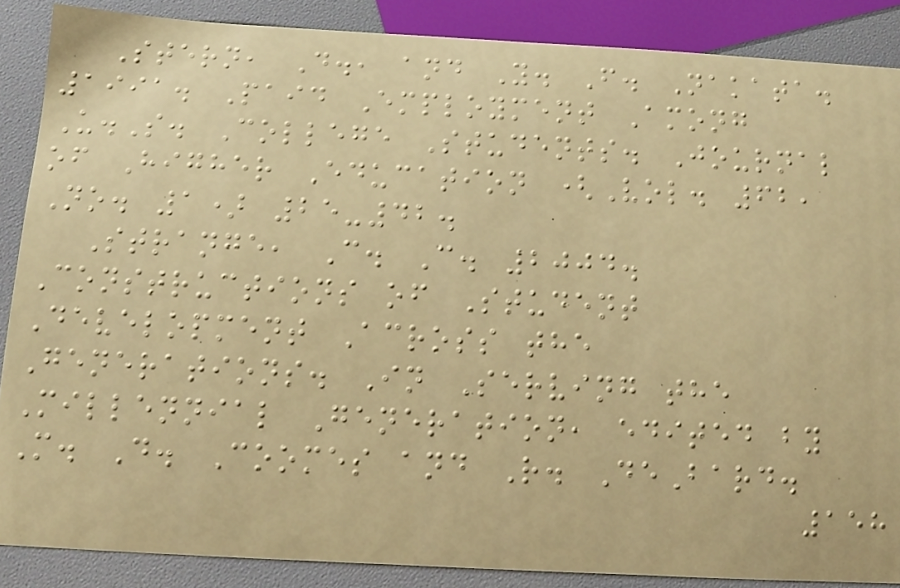Stern, D., and Y. F. Nakata.
1991. Paid Employment Among
U.S. College Students. Journal
of Higher Education (Vol. 62,
No. 1) 25-42.
Strange, C. C. 2004.
Constructions of Student
Development Across the
Generations. In Serving the
Millennial Generation, edited by
M. D. Coomes and R. DeBard.
158
